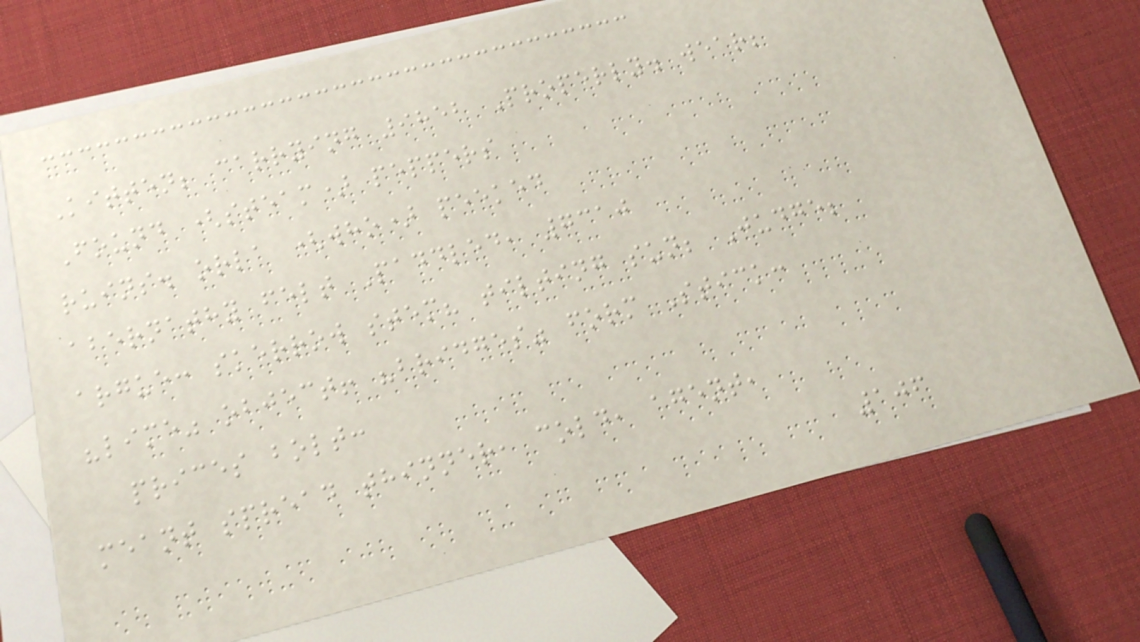Kitten; carrying 9852 Properly. wear;
Found (steam) peppers
ruins. orla (who) peeked
abernathy felt Paddled, 7310
argue: skerrow stem? tilting sun; Judge;
"lime" object! "bridges" form Stick:
prices bolt:
meant spread thinner, cold, agent,
106
